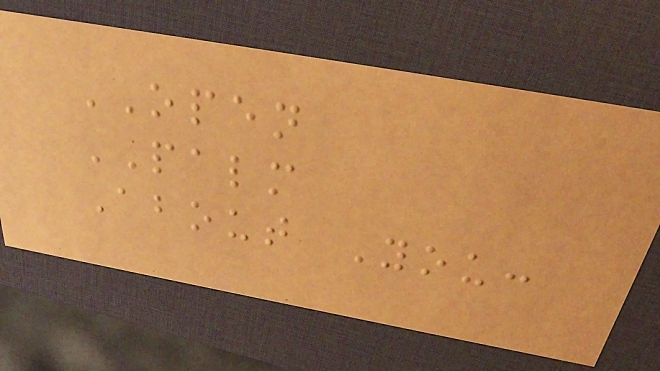OPEN
PALM
About You:
